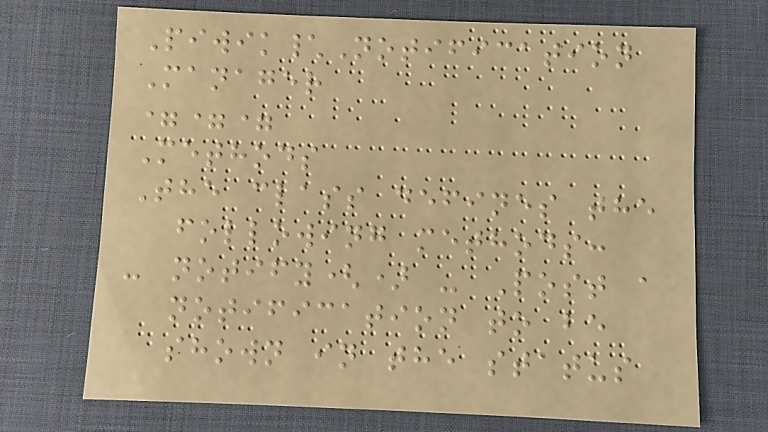Piwik\Notification
Manager
===
Methods
The class defines the
following methods:
- notify() - Post a
notification to be
shown in the status
